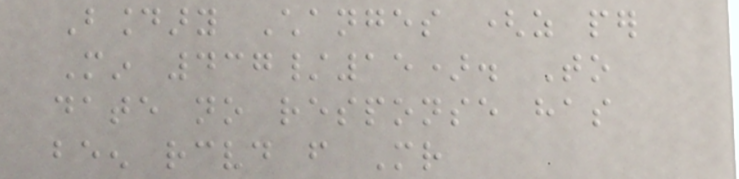Boundary Changes (as per
Min 437/15). To
date no response has
been received from Mr
